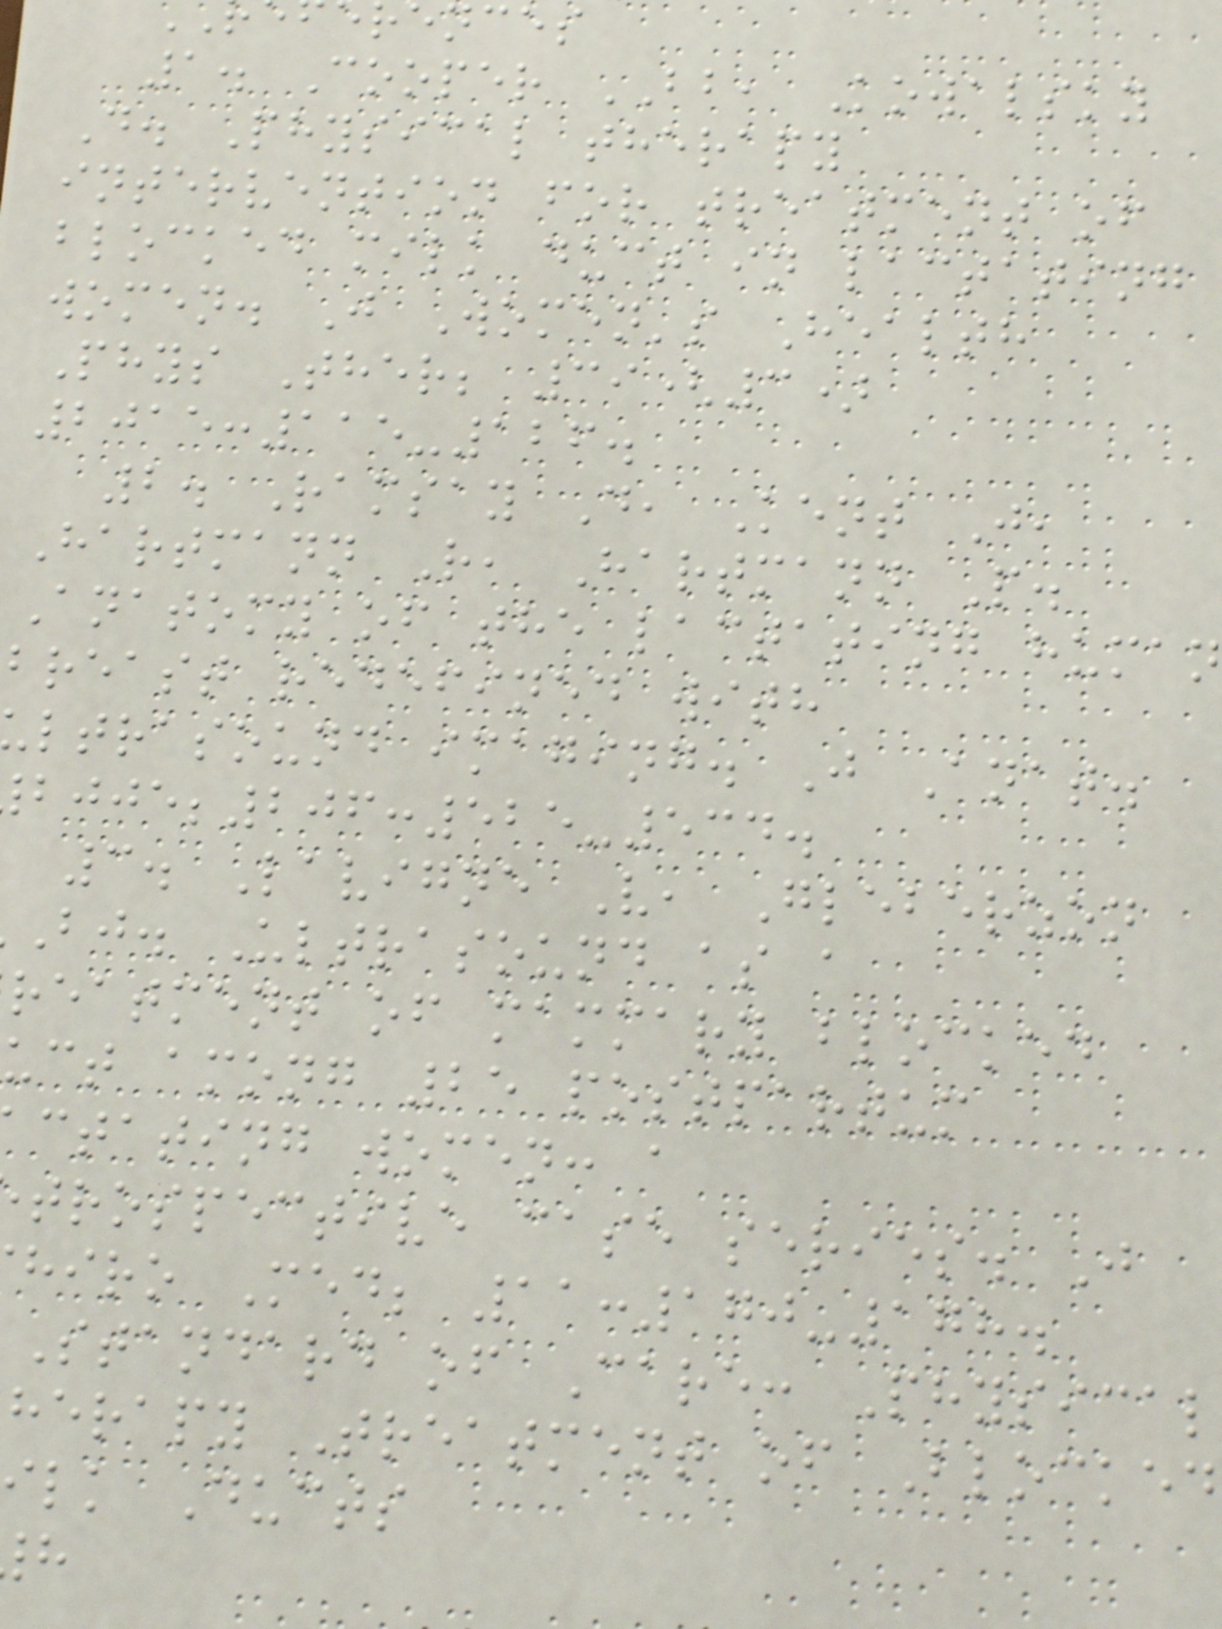nces
1. Cooper BB, Kowalsky
D. Physical therapy
intervention for treatment of
blocked milk duct in lactating
women. J Women's Health
Phys Ther; 39(3)
2015:115-126.
2. Ramsay D, Kent J,
Hartmann R, Hartmann P.
Anatomy of the lactating human
breast redefined with
ltrasound imaging. J Anat.
;206:525-534.
3. Lavigne V, Gleberzon
bj. Ultrasound as a
reatment of mammary blocked
uct among 25 postpartum
ctating women: a
trospective case series. J
hiro Med; 11:170-178.
Standard of Care: Physical
herapy Treatment of Blocked
lk Ducts
